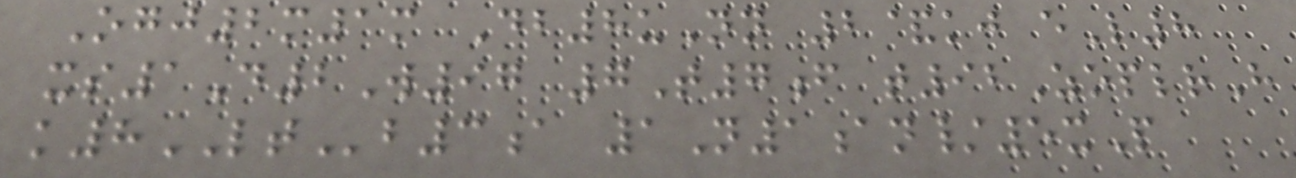Ogj2m1m Db8uNn 2&kj eL8
xs1D2W97 7T7f t92ZoplrH
k8LTb3a 1N1an/5xP
